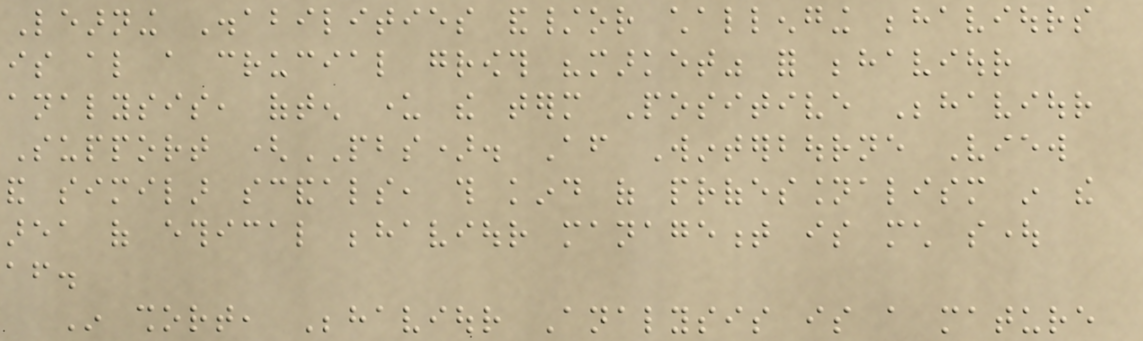Learning Disabilities and/or challenging behaviours
is also a crucial growth "market" for behaviour
analysis, often under the term Positive Behaviour
Support (PBS). After Winterbourne View
and similar scandals, this kind of professionalism in the
area of ethical behaviour management is much sought
after.
In short, Behaviour Analysis is a mature
